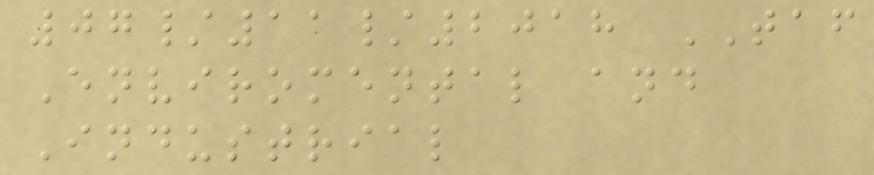07/11/2018 TAF
Enviromental and
Industrial
